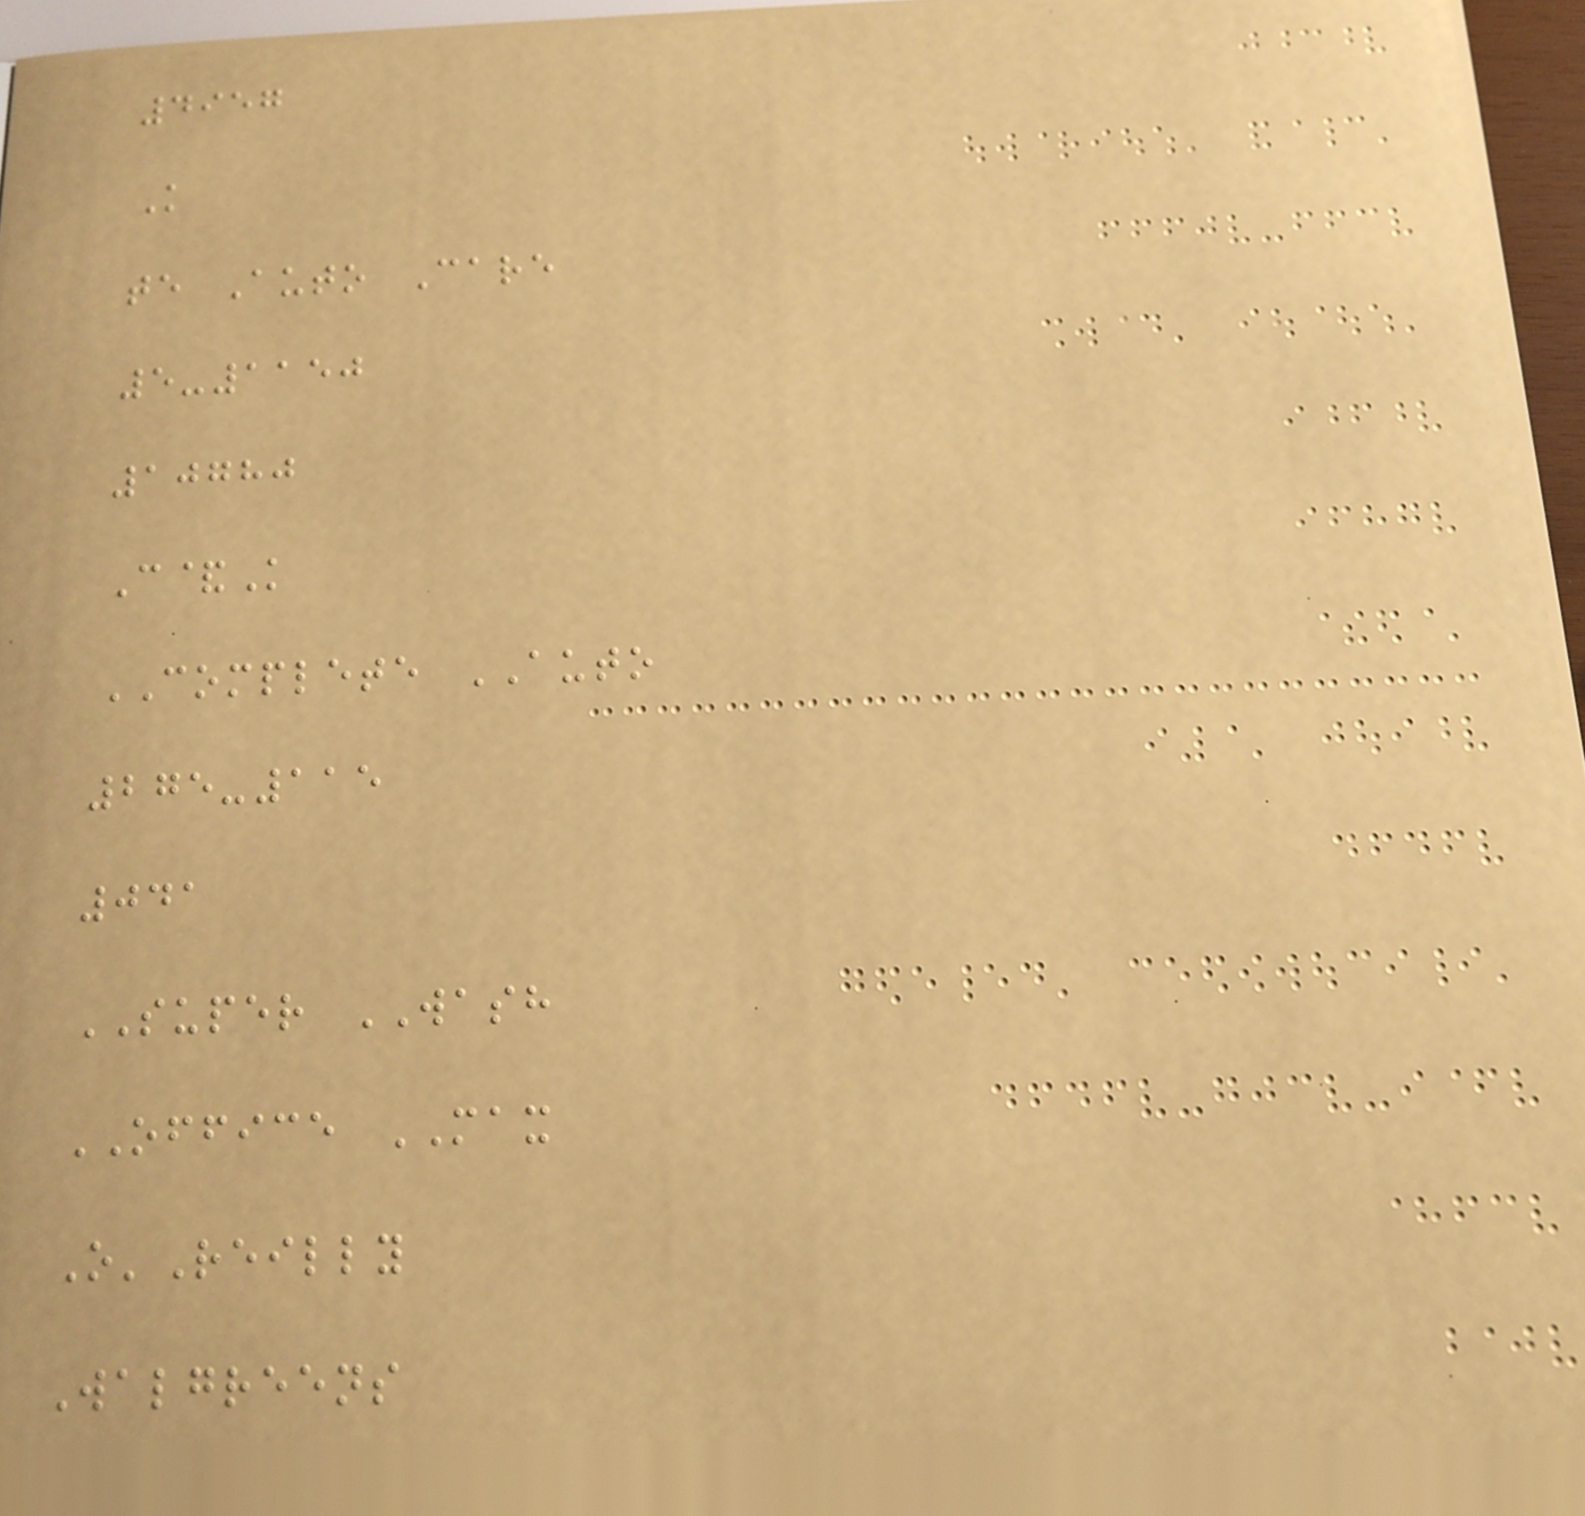4957
K
te Auto Care
5-1150
10780
C&K
COMPLETE AUTO
275-115
041
SUPER WASH
OFFICE MAX
O'Reilly
Walgreens
